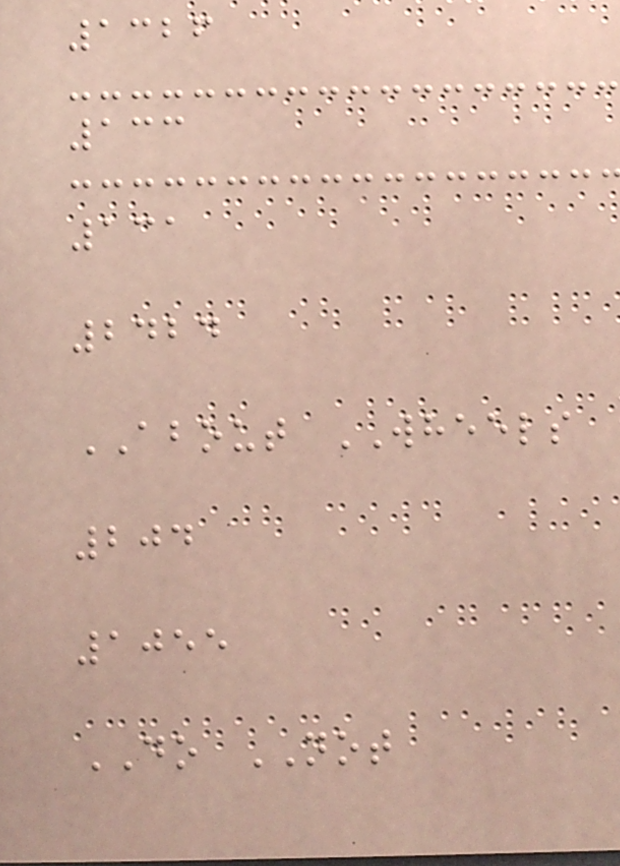1326
133
131
2424
ABOUT WHEELS
204
1055
DO NOT
